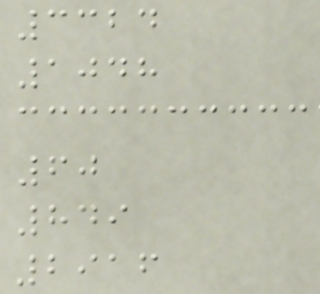3324
1048
60
849
2916
